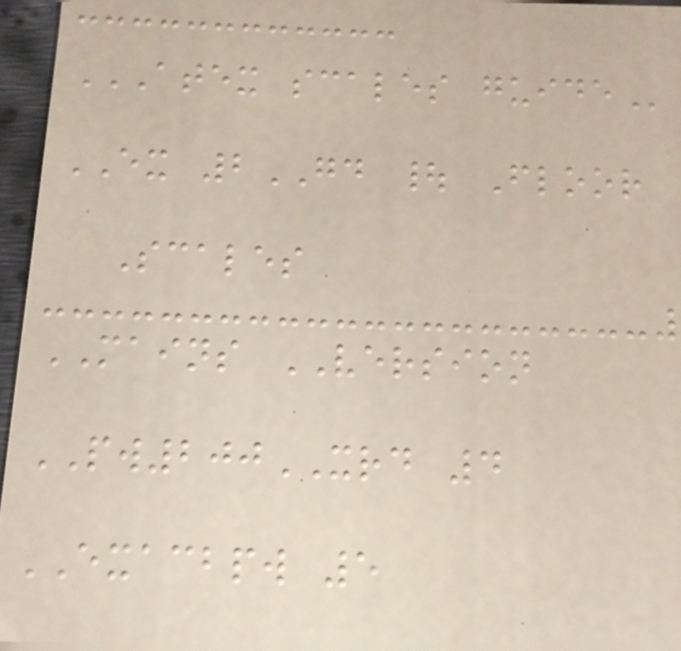ATEX SCALES GUIDE
EX 2GD | Floor
Scales
MAINS VERSION
PW200XRD 4
EXACBPW 5
